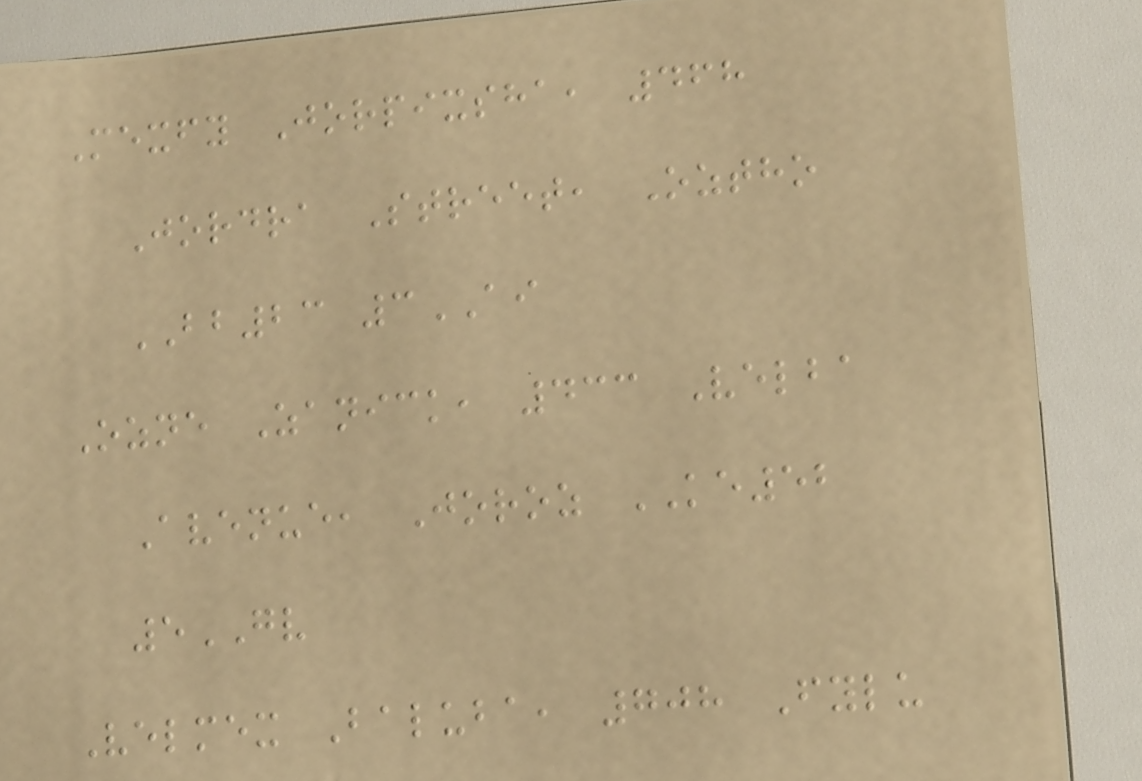Mexfy Jorpixsha, 468
Jordra Street, Oztho
BB23 3AI
Ozne Zanick, 433 Velba
Avenue, Joroz KE52
5GV
Velmex Baluba, 708 Fylu
